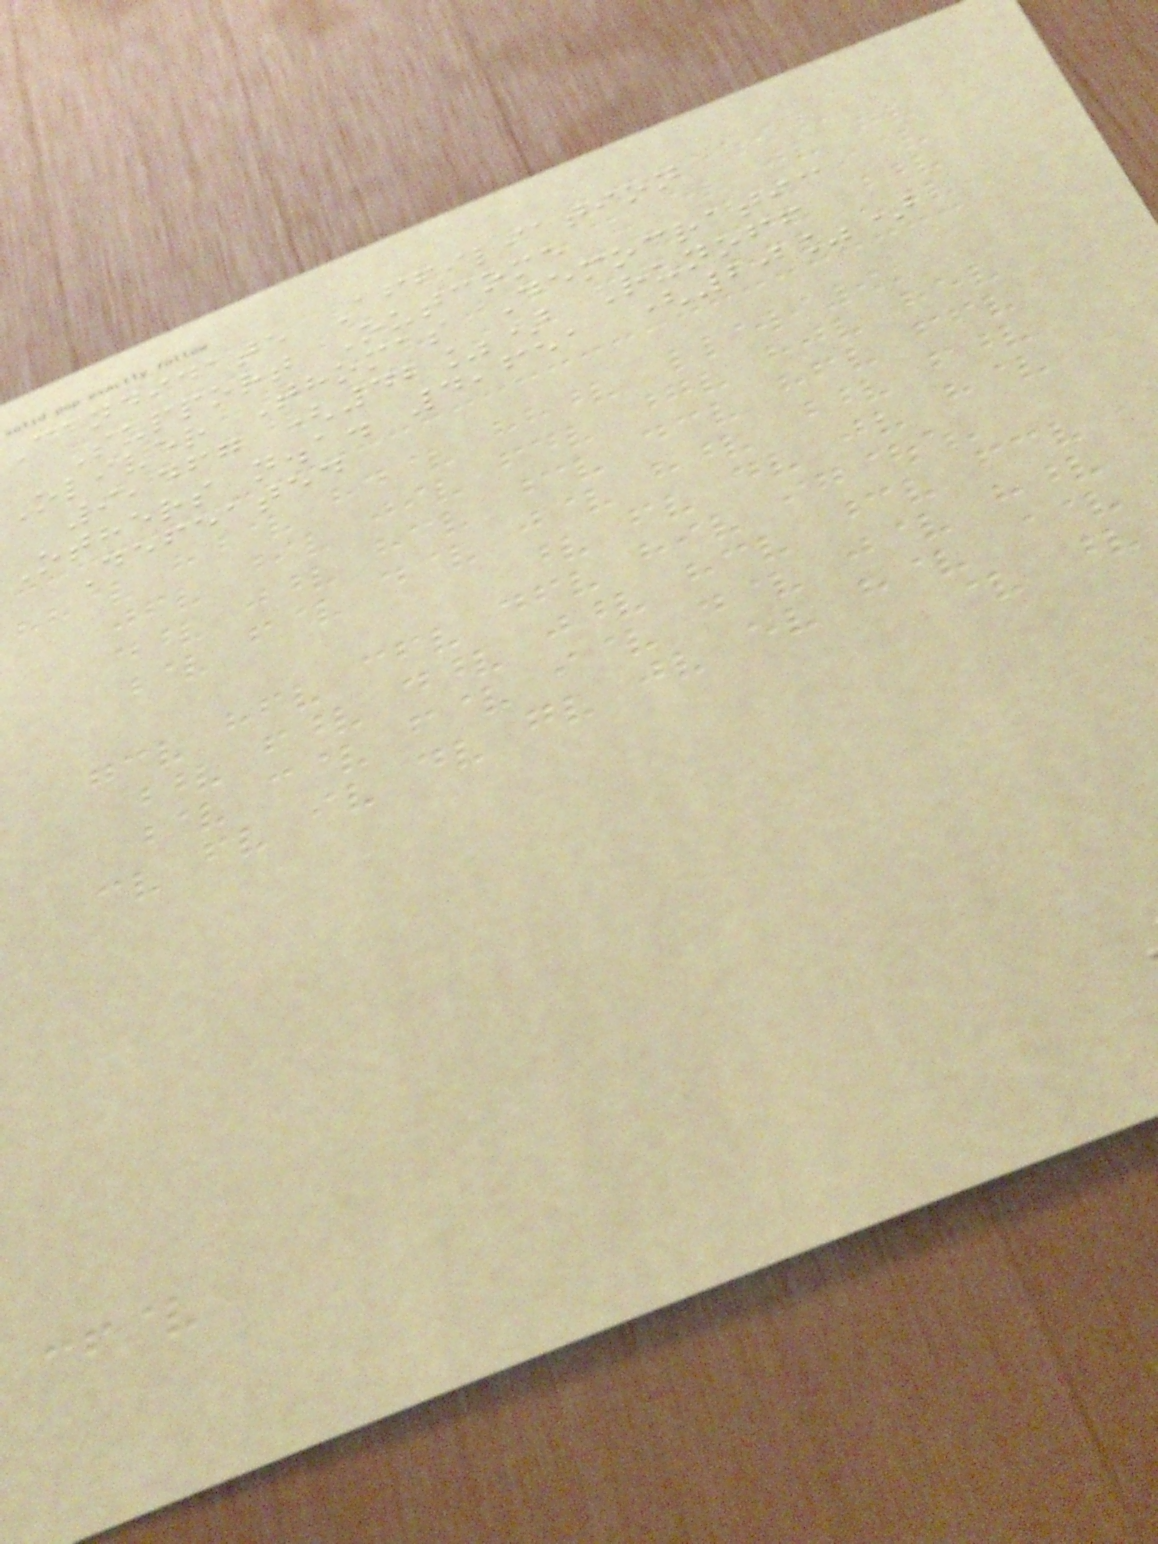Candidate Affiliation
Support Outcome
Oliver Thomas Democratic
9,467 (42%) Runoff
Others n.a. 4,651 (20%)
Defeated
